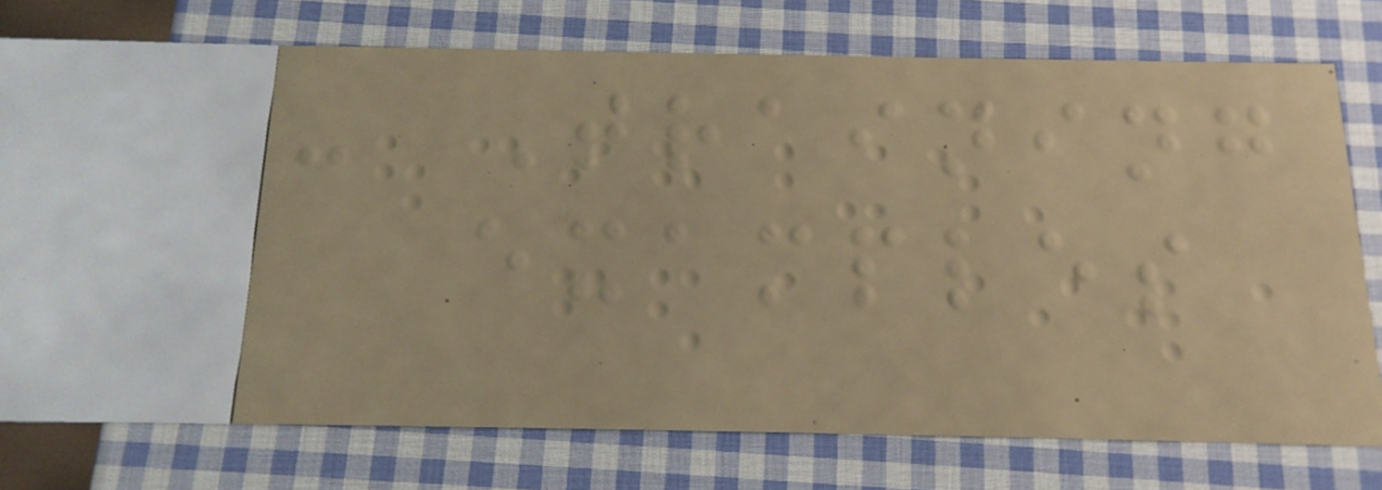- Training
examples
